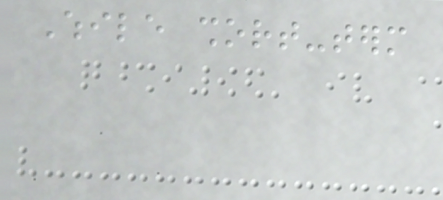While short-term
